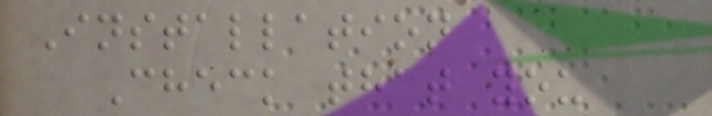Installation
Check that you
